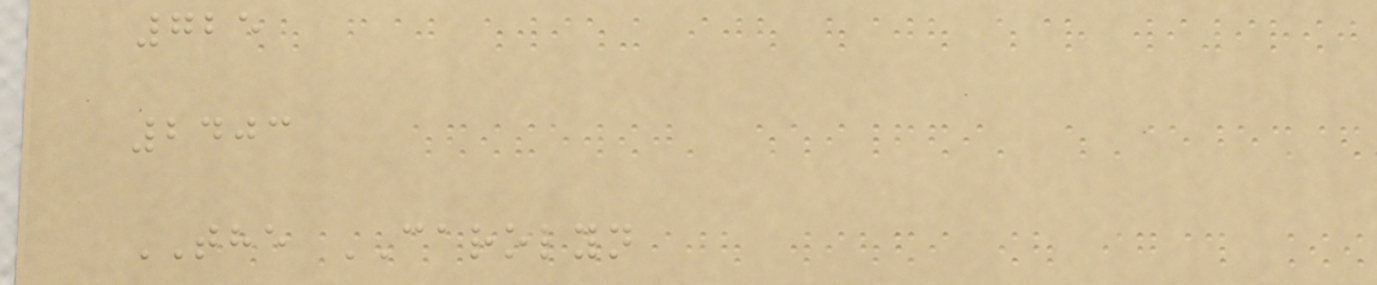725
2403
THE CAROLYN
